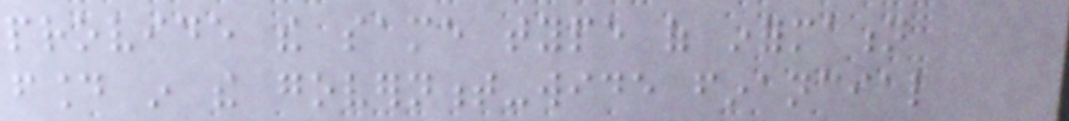provide the same type of information
found in the government-wide financial
